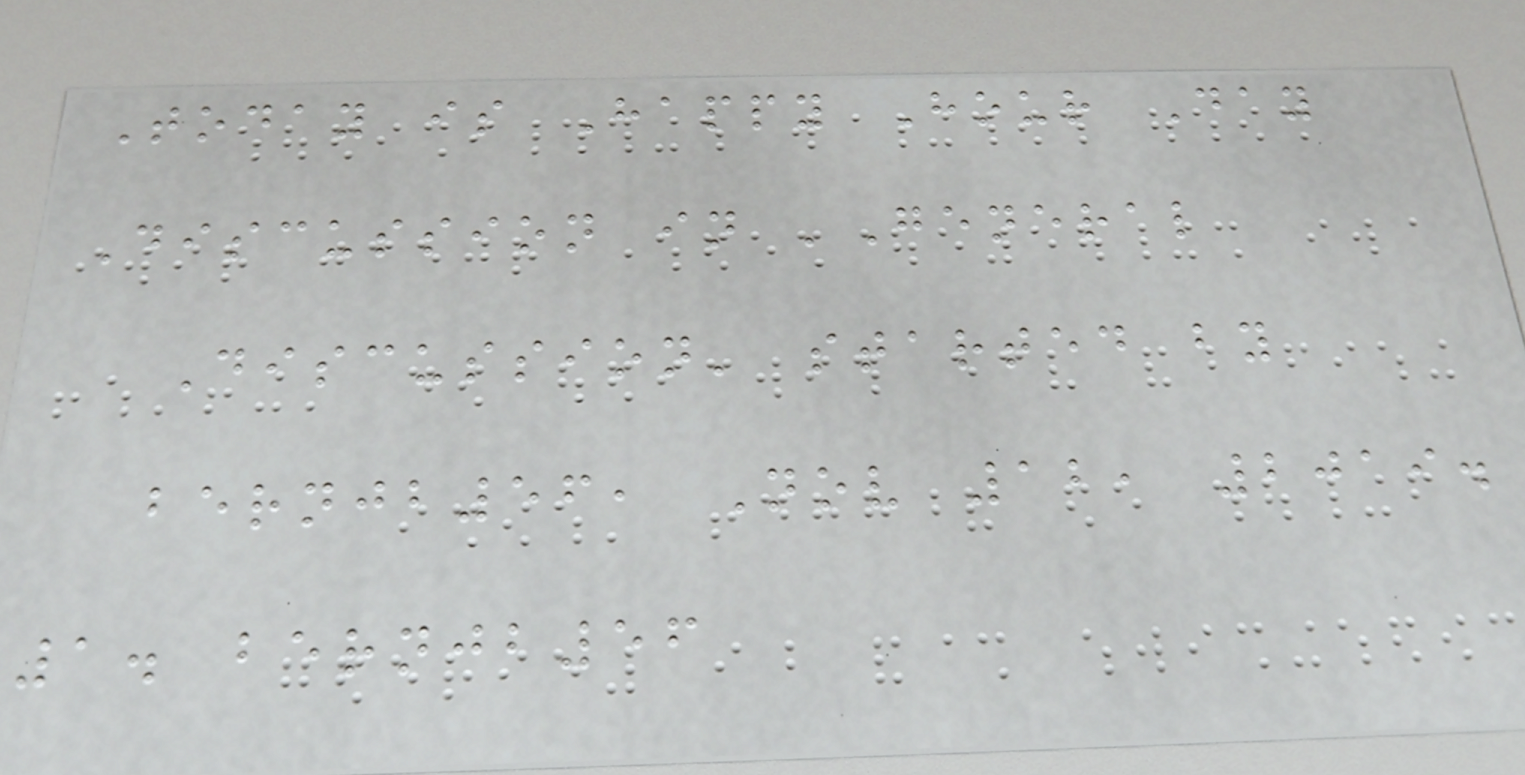Today is Happy Hour Day
Discussion in 'General
Discussion' started by
bernjb56, Nov 12, 2019.
1. bernjb56
